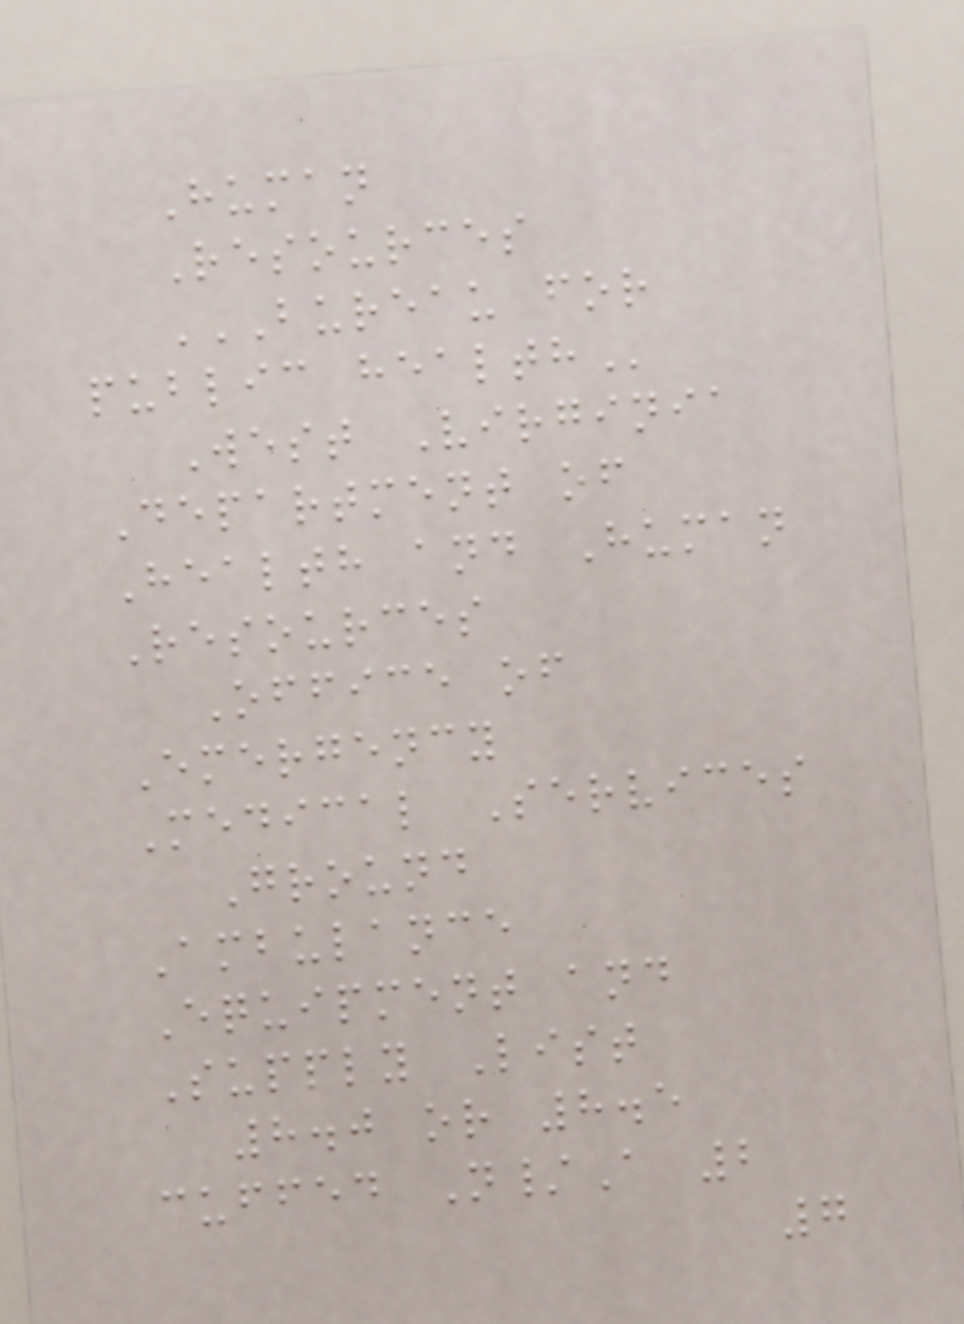Human
Resources
BUREAU FOR
PUBLIC HEALTH
West Virginia
Department of
Health and Human
Resources
Office of
Emergency
Medical Services
Ground
Ambulance
Equipment and
Supply List
8.0 or 8.5
cuffed N/A 2
7
